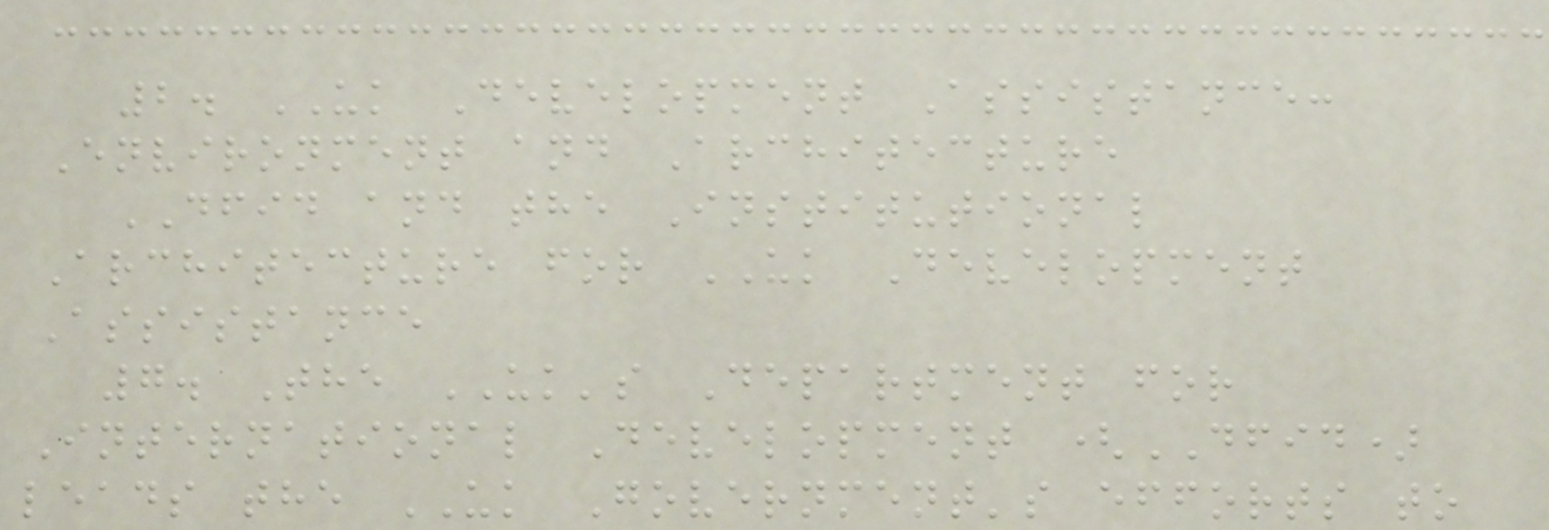2. UK Development Assistance:
Environment and Architecture
DFID and the Institutional
Architecture for UK Development
Assistance
7. The UK's Department for
International Development (DFID)
leads the UK Government's efforts to
